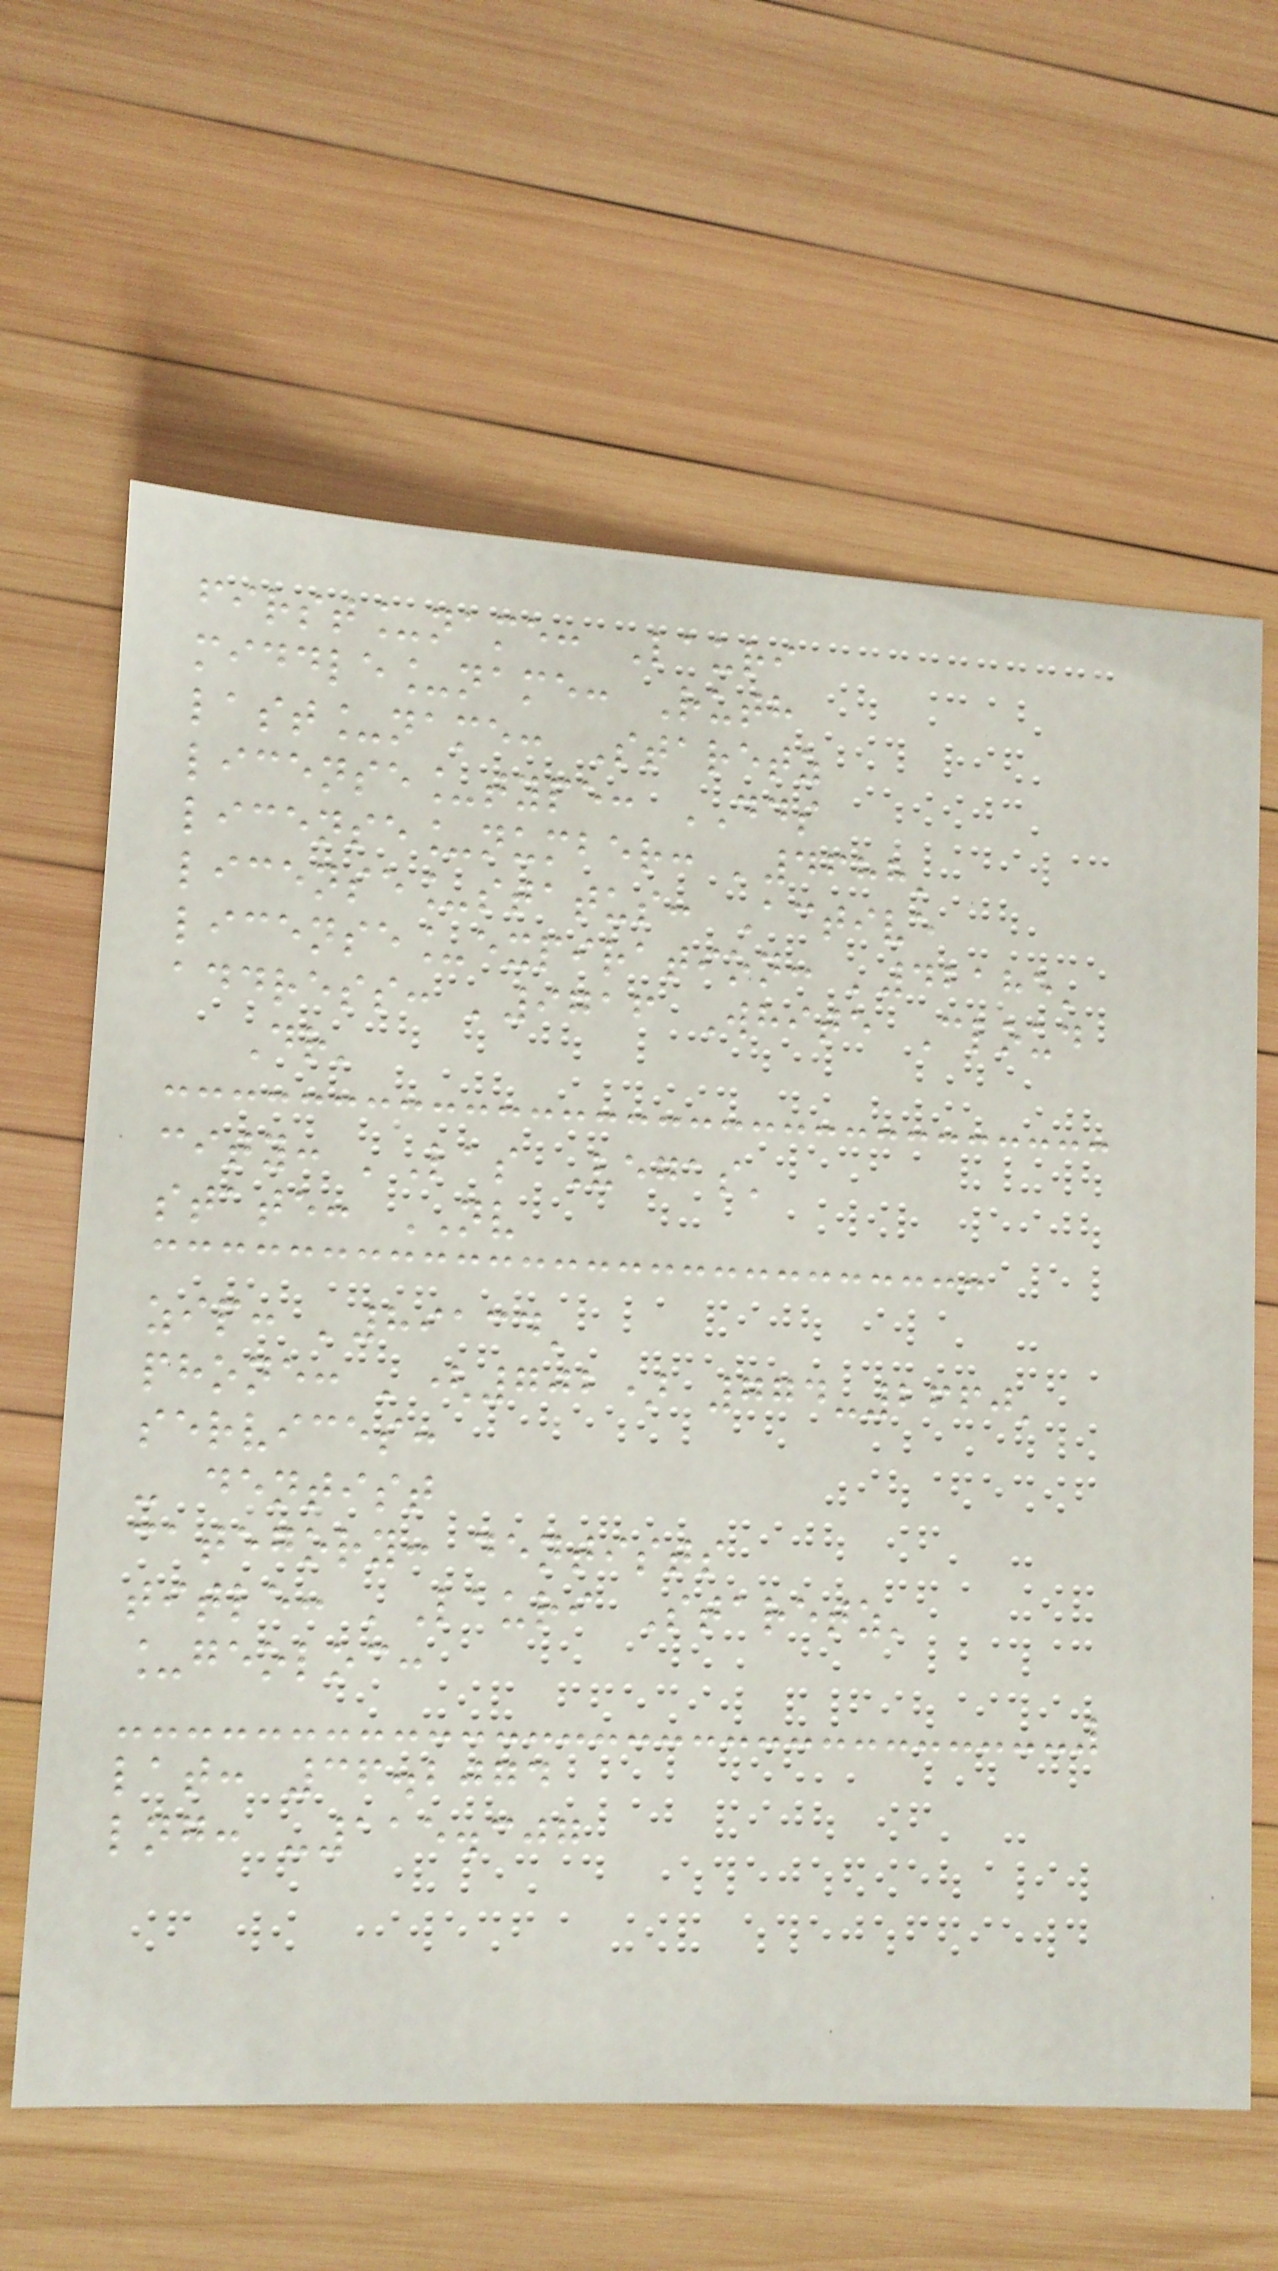first_name: Lauri
middle_name: Ruth
last_name: Staretz
license_type: DDS
license_number: '4688'
license_status: Active
license_expiration: '42185'
address: '9716 White Cloud
Dr'
city: 'Las Vegas'
state: NV
zip: '89134'
phone: '(702) 774-2660'
services:
- dentist
category: dentists
title: 'Lauri Staretz'
_geoloc:
lat: 36.2074
lng: -115.307
